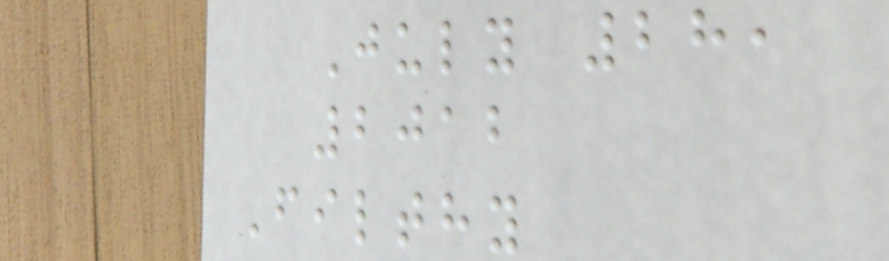July 28,
2012
Filthy
